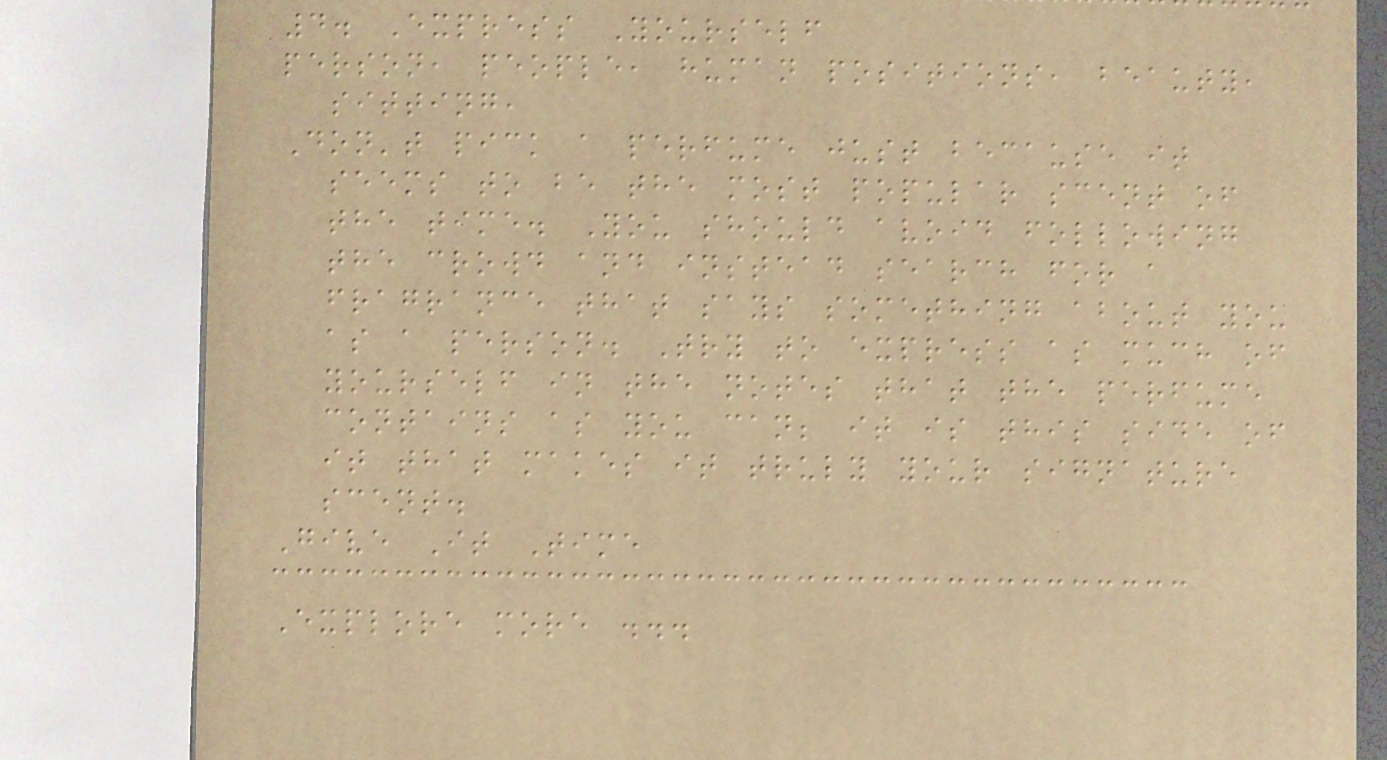4. Express Yourself
person, people, human positions, beauty,
sitting,
Don't pick a perfume just because it
seems to be the most popular scent of
the time. You should avoid following
the crowd and instead search for a
fragrance that says something about you
as a person. Try to express as much of
yourself in the notes that the perfume
contains as you can; it is this side of
it that makes it truly your signature
scent.
Give It Time
Explore more ...
